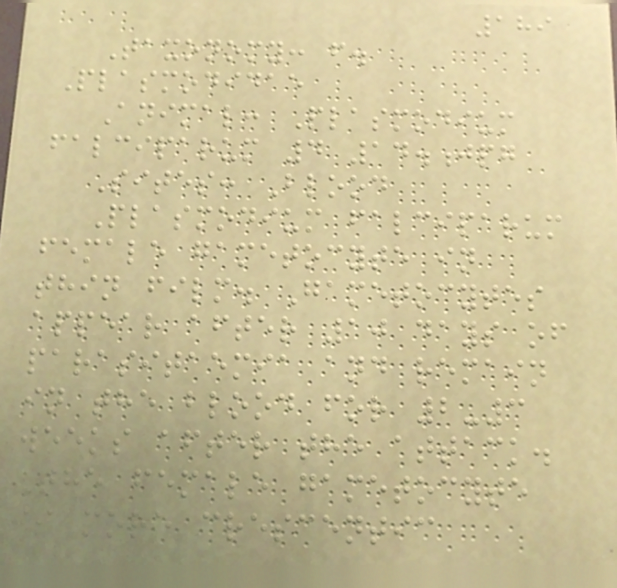189
Taxonomy: f.
Plasmodidae
Animal: Plasmodium
falciparum 4 14.jpg
Sites: Blood
Plasmodium falciparum
female gametocyte in
thin film. Gametocytes
appear after 10 days of
parasitaemia and remain
in the blood for 2-3
weeks after the attack.
The female gametocyte
is more crescentic
